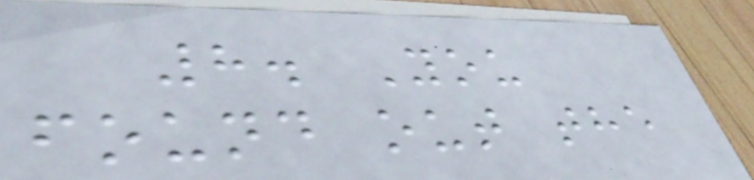8. You
found out the
